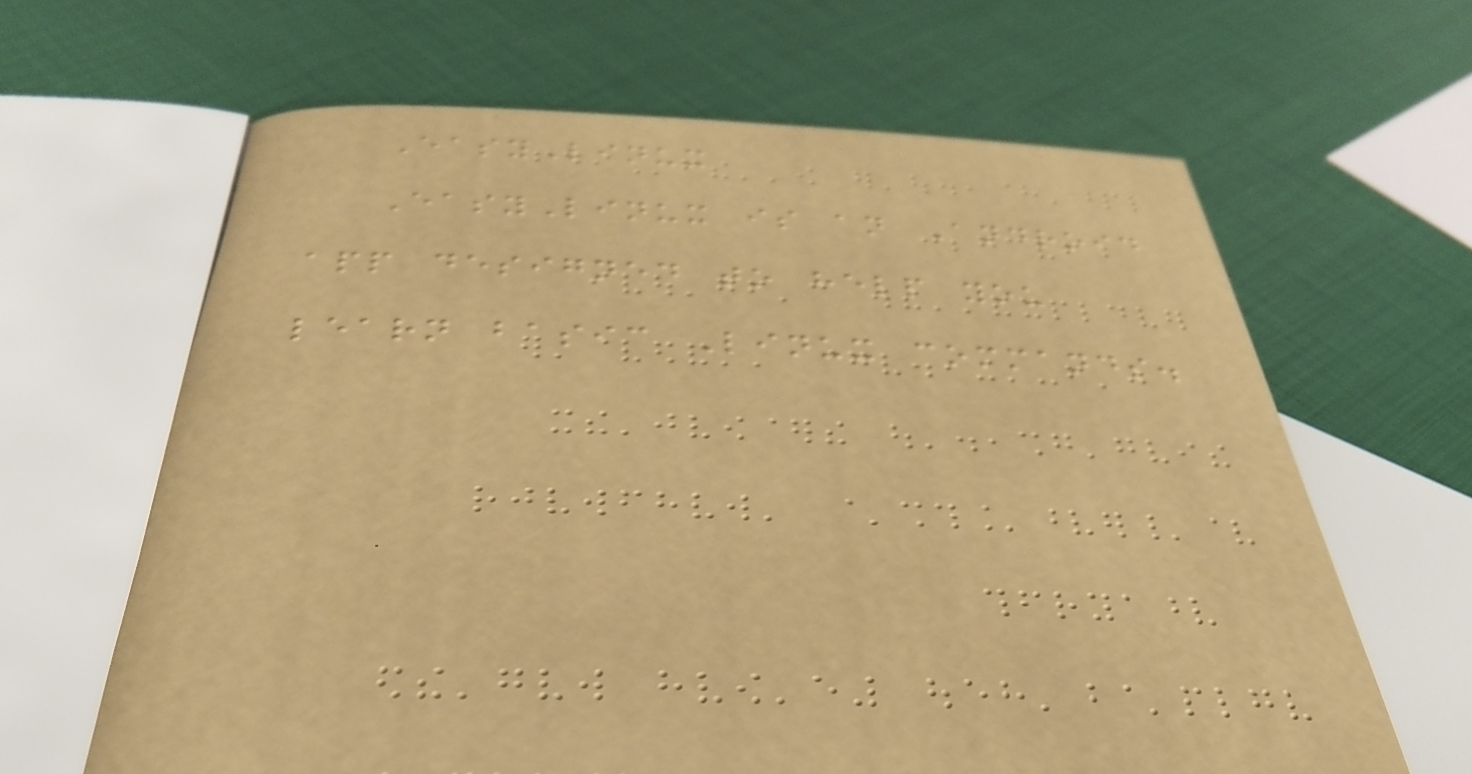EasyLinux
EasyLinux is an Android
app designed to help you
learn basic Linux commands.
